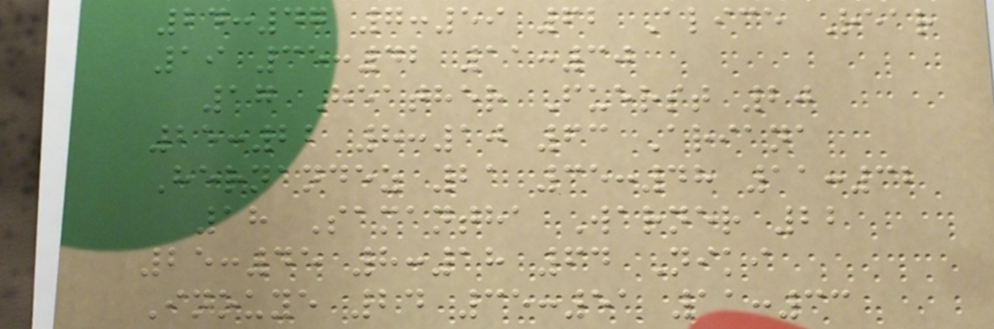24:47 7:59 62 Alice Rear
19 35:42 11:30
17 Heather Fuerst 20
25:22 8:10 63 Ariana
Hernandez 21 35:48 11:32
18 Samantha Warner 22
25:45 8:18 64 Niki
Inouye 24 35:51 11:33
